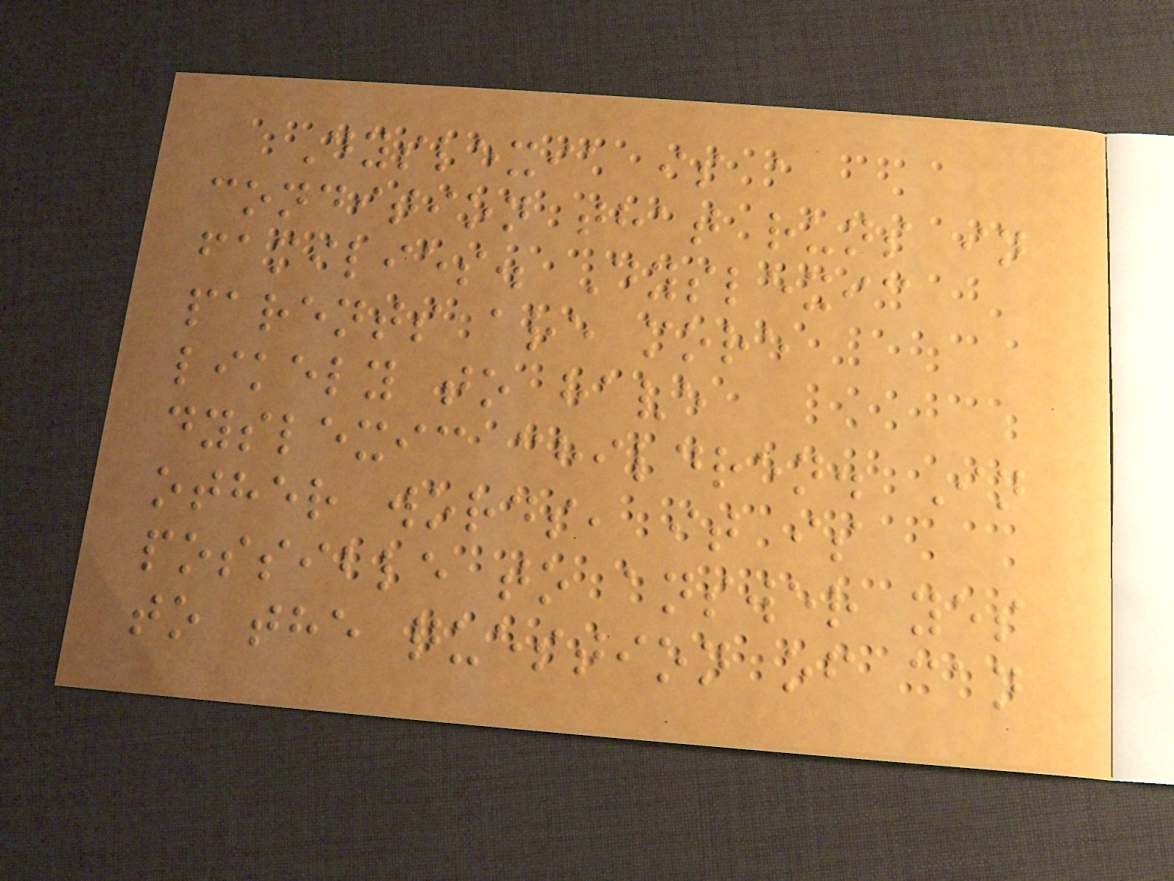Dyslexia is a
condition that runs in
families. Dyslexic
parents are more
likely to have
dyslexic children. In
other words, it is
possible to answer yes
to the question of can
